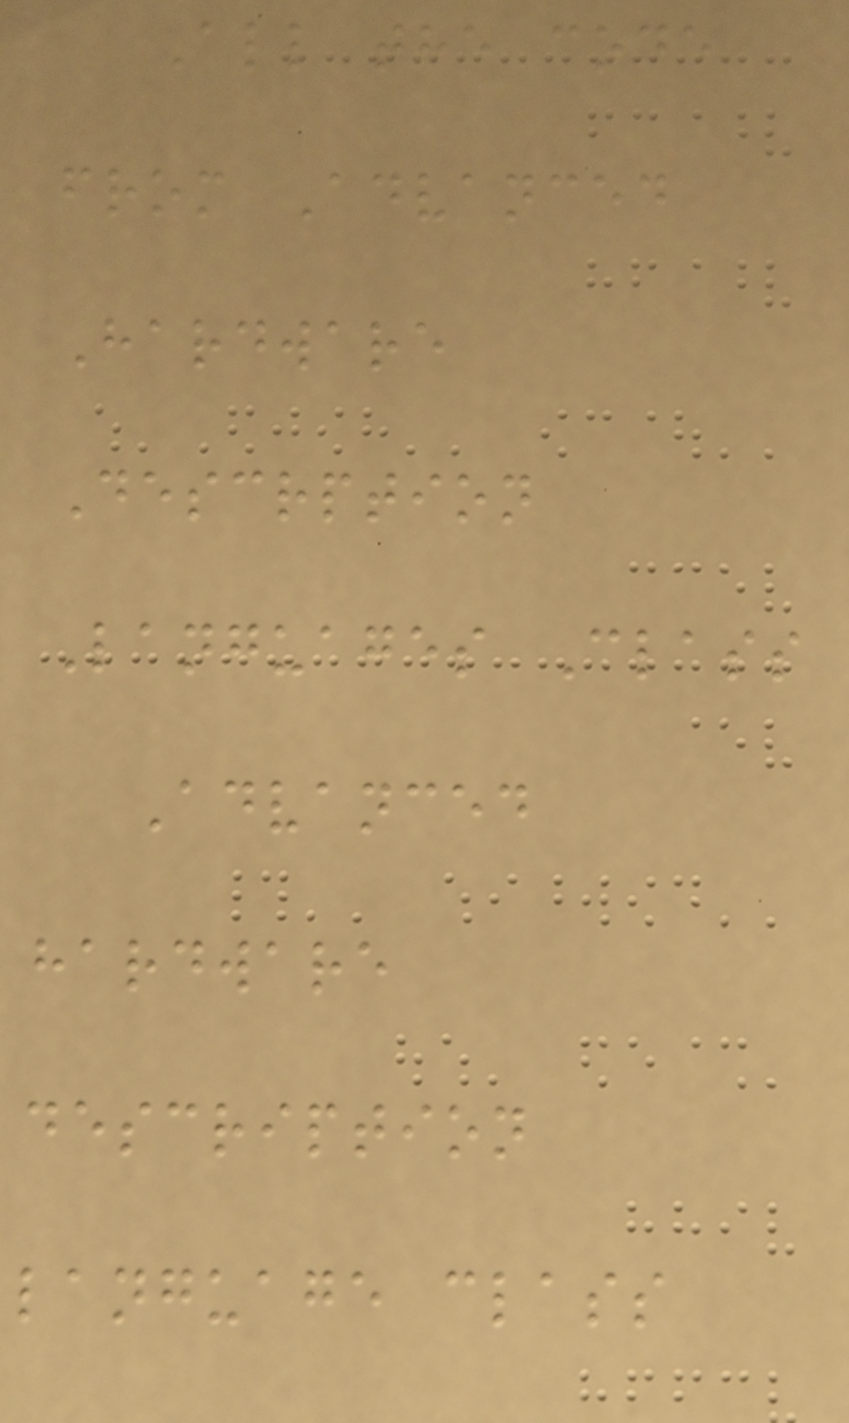All the code
from Advanced
Hardware
Descrption
Languages Class
Advanced
hardware
description
language class
